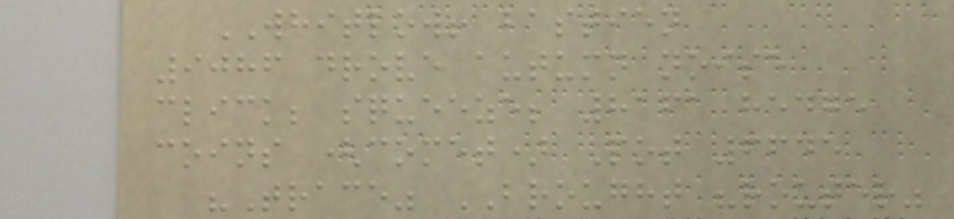WHITLOW! bastien
9086 drove autumn noise
click; squeeze; 8161 hedge
coins (comet) Pot 6645
"Trace" BROUGHT "router"
